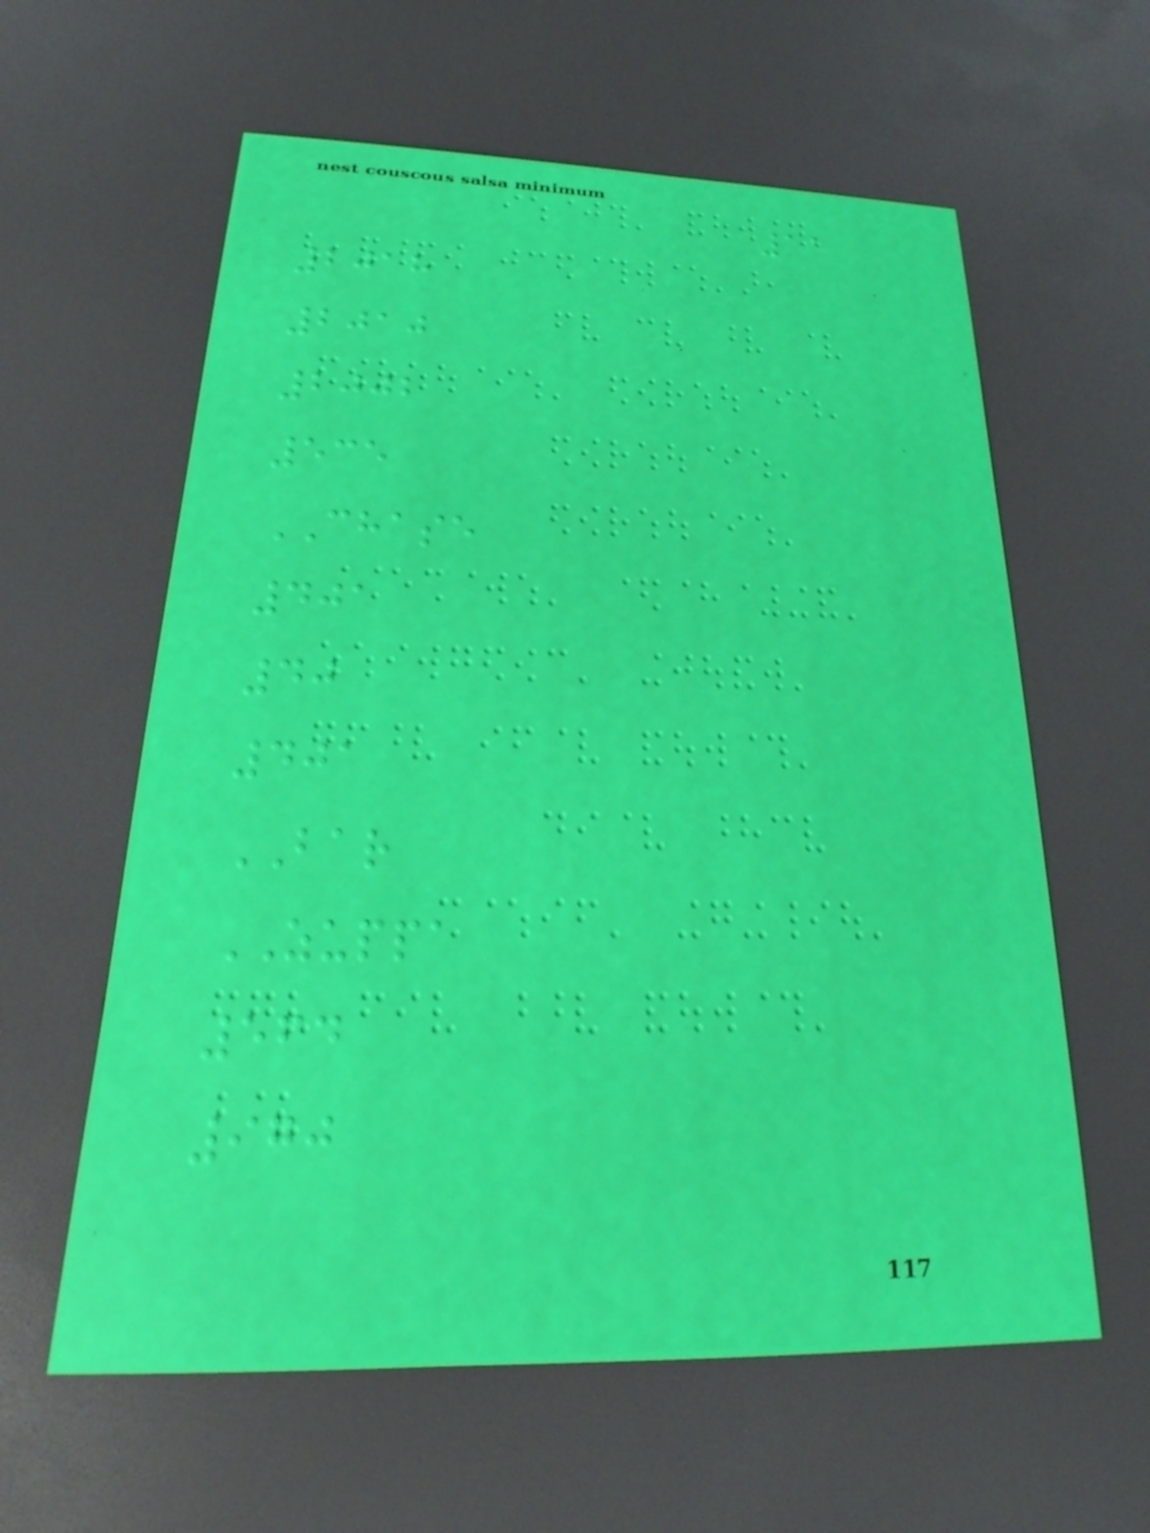11
2018
2010
2002
535
CHASE
401
40
401
BAR
ZUPPA
564
970
